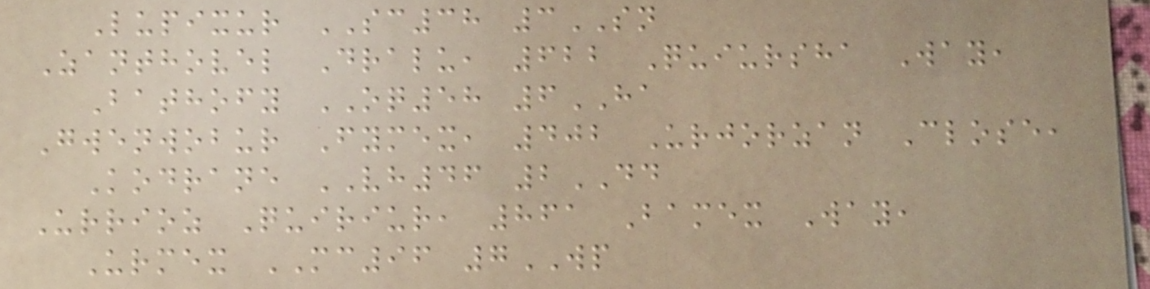Lupixur SC38 3SN
Zanthovel Dralu, 622 Quiursha Way,
Bathofy OQ58 6HA
Gwenwobur Fymex, 402 Urjorzan Close,
Kodrane VH46 2DD
Urrioz Quiriur, 861 Bamex Way,
Urmex MC96 7WP
